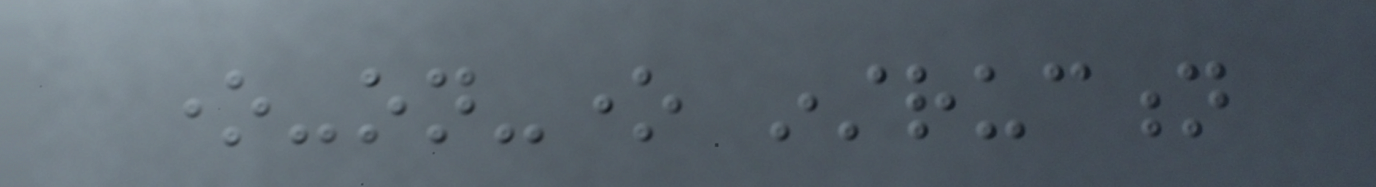one-on-one instruction
